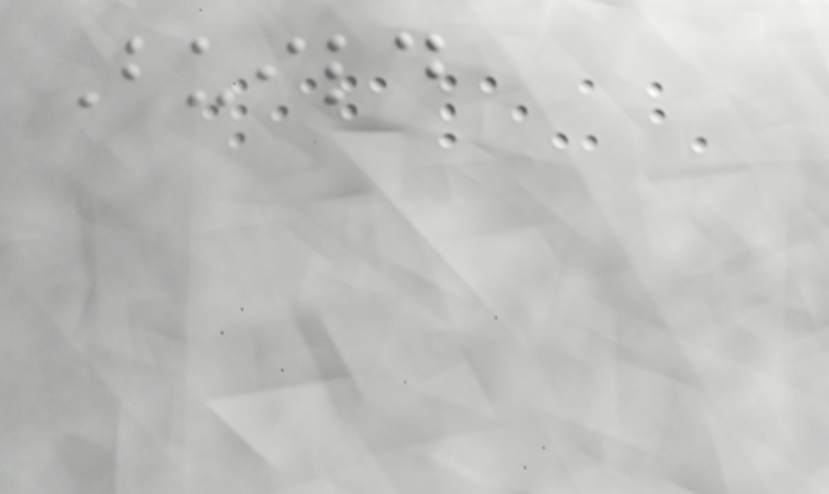Build
